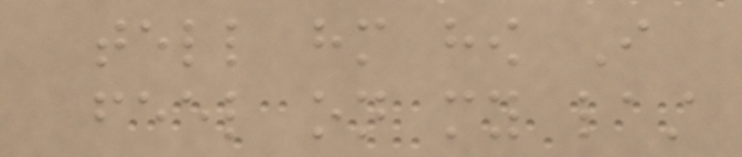tell him how I
feel on my last
